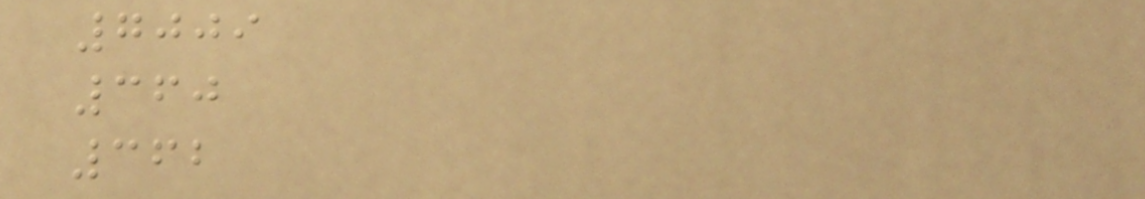7009
360
362
